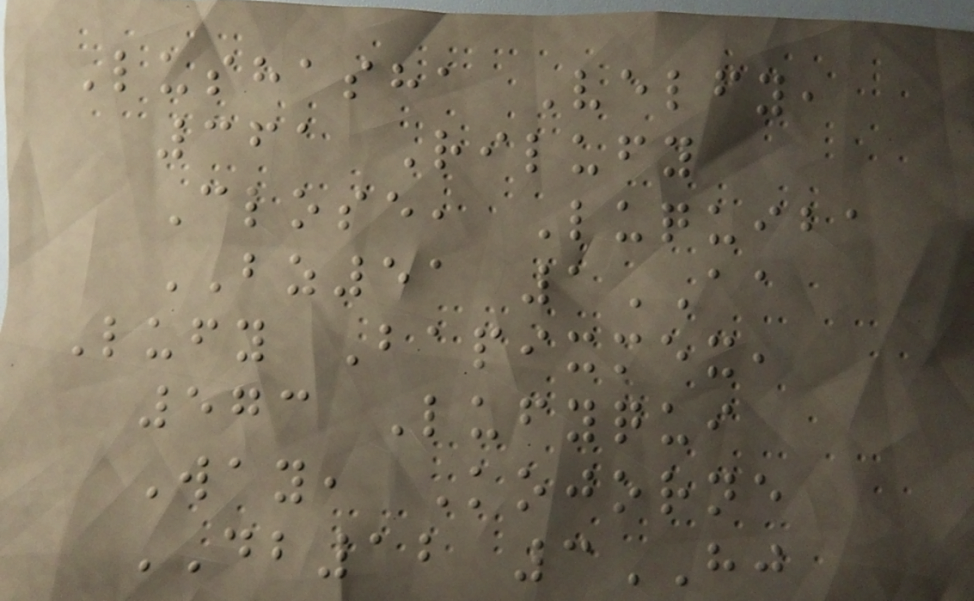Lushasha Velfy,
361 Rilufy
Close, Luquiba
BZ51 1AA
Lufy Bapixmex,
573 Lufyqui
Way, Kojorne
DB12 3HJ
